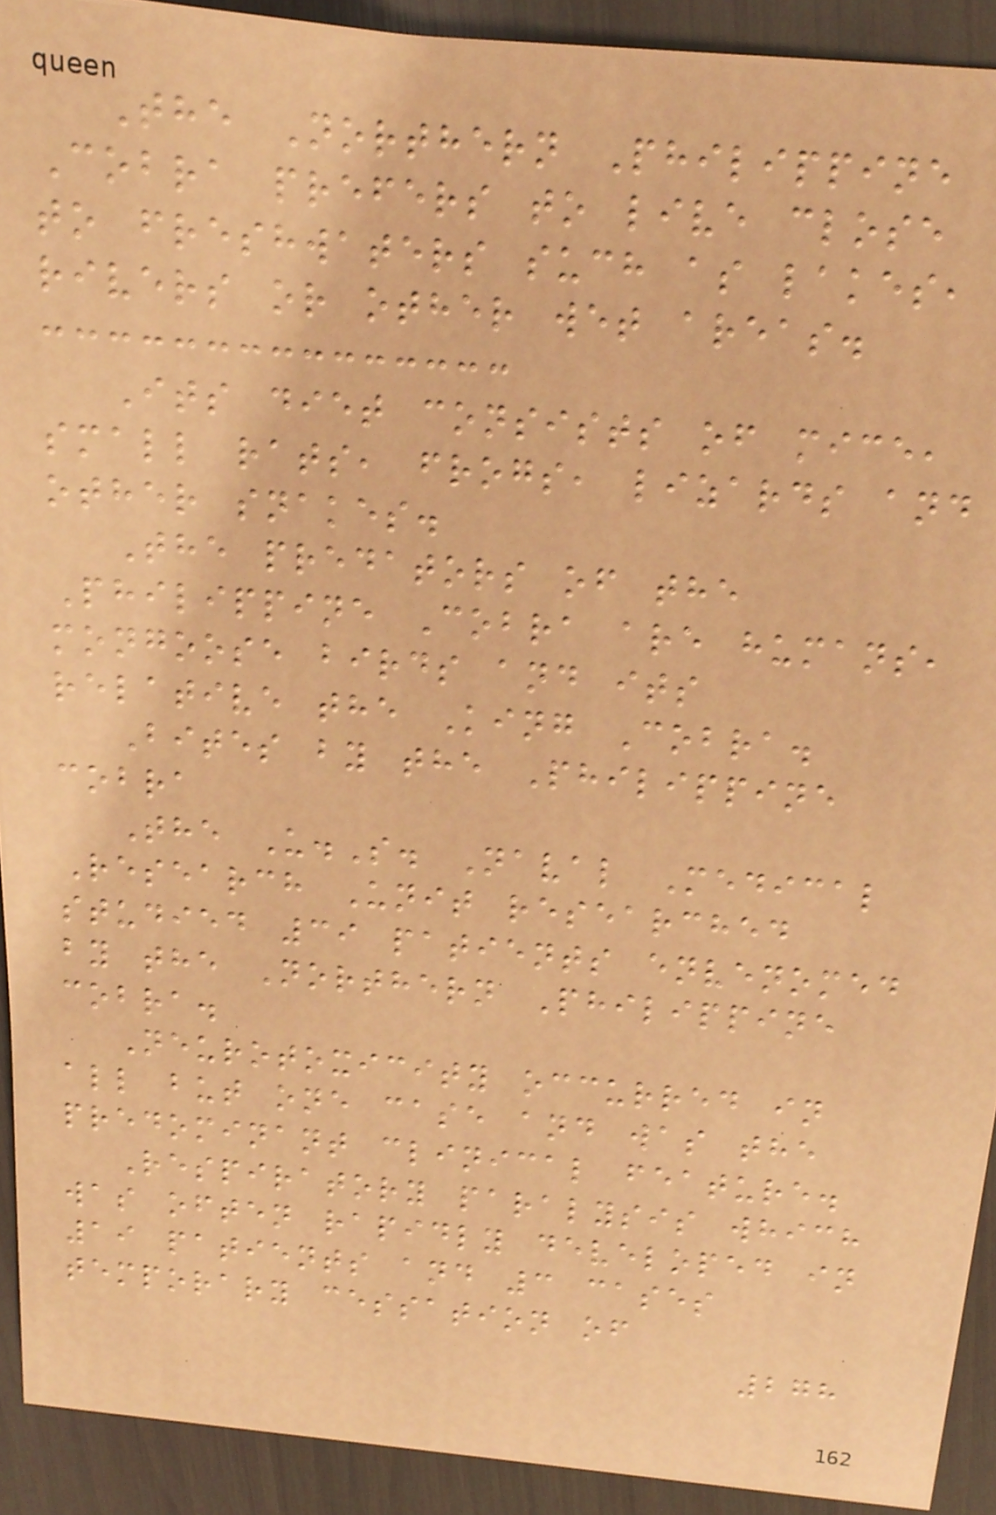The Northern Philippine
Cobra prefers to live close
to freshwaters such as lakes,
rivers or other wet areas.
Its diet consists of mice,
small rats, frogs, lizards and
other snakes.
The predators of the
Philippine Cobra are humans,
mongoose birds and its
relative the King Cobra.
Bites by the Philippine
cobra
The U.S. Naval Medical
Research Unit researched
studied 39 patients envenomed
by the Northern Philippine
cobra.
Neurotoxicity occurred in
all but one case and was the
predominant clinical feature.
Respiratory paralysis which
was often rapidly developed in
19 patients and 3 cases
temporary cessation of
278
